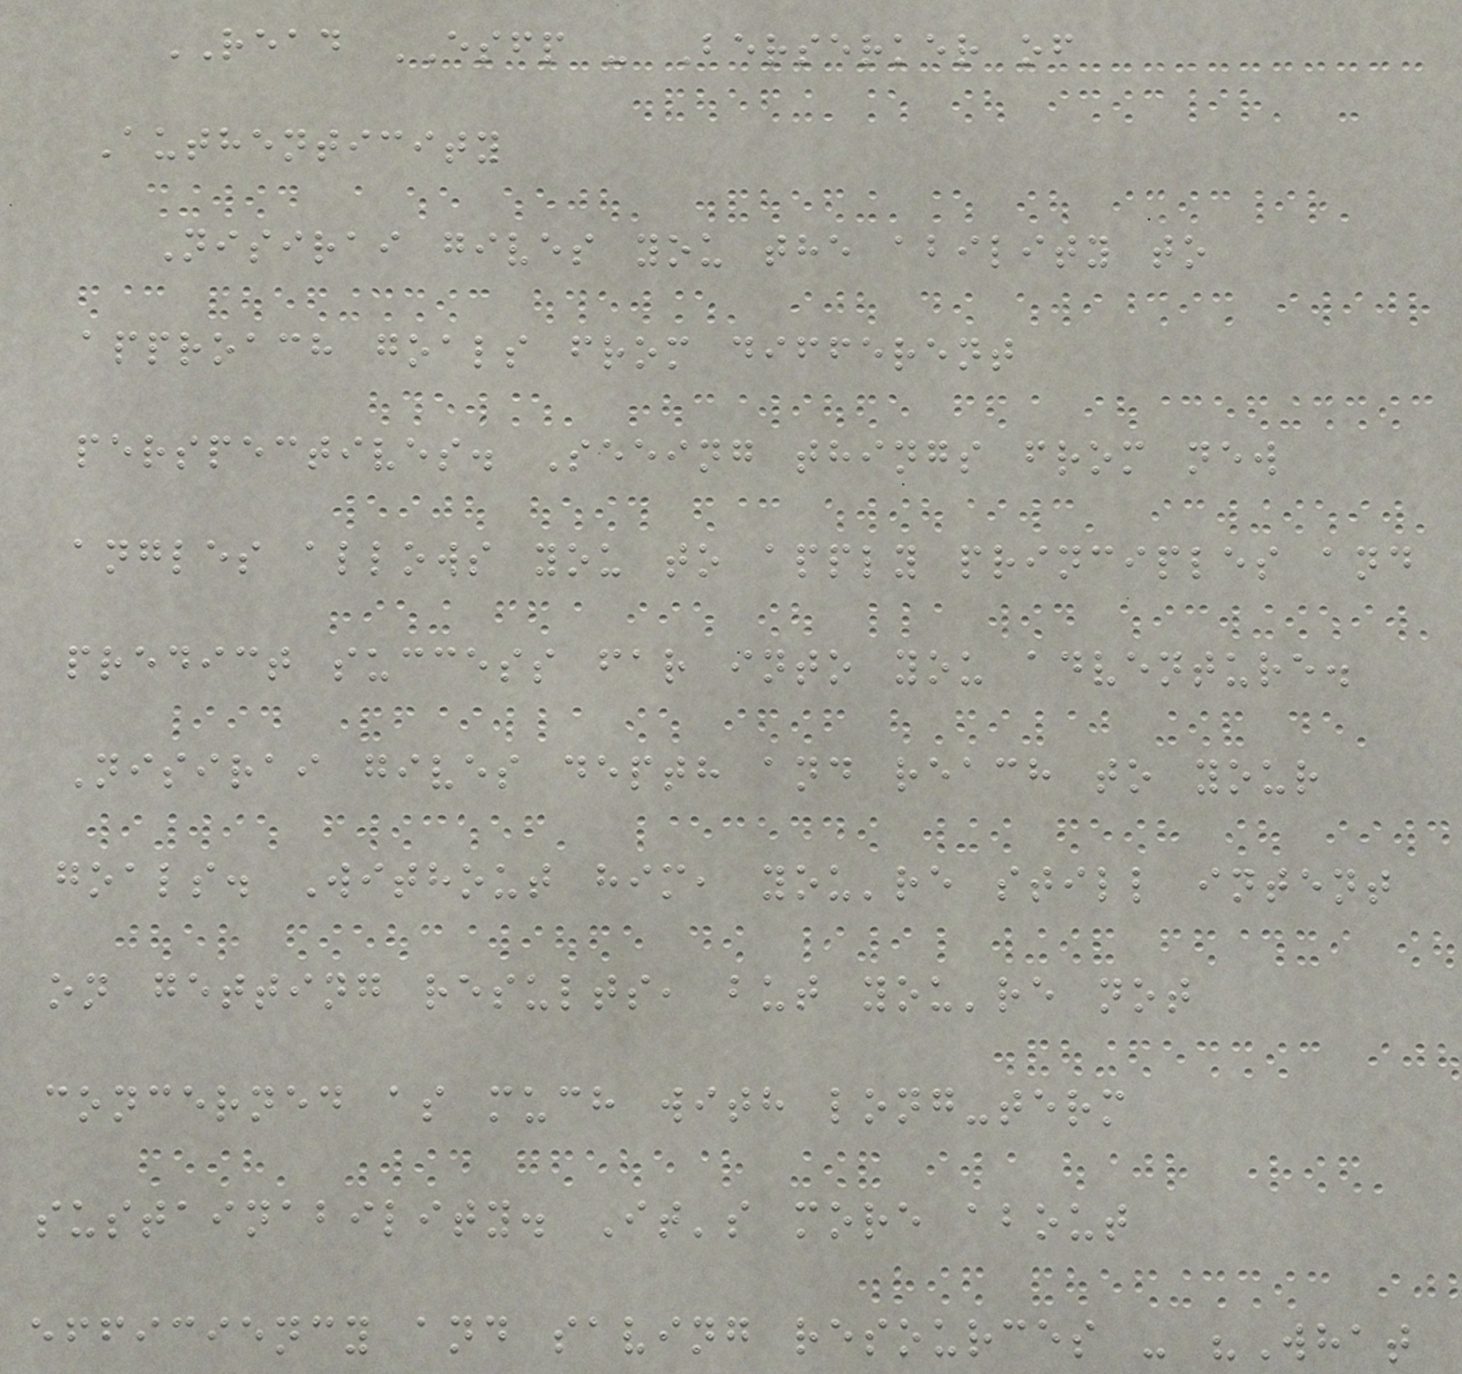READ ESFP - Berserker of
Authenticity
Nisirai gives you the ability to
approach goals from different
perspectives. Seeing things from new
angles allows you to apply principles and
predict success far into you adventure.
Nisirai gives depth and reach to your
goals. Without him, you're still intent
on getting results, but you're not
concerned as much with long-term
sustainability. It's more about
efficiency and saving resources - "What
